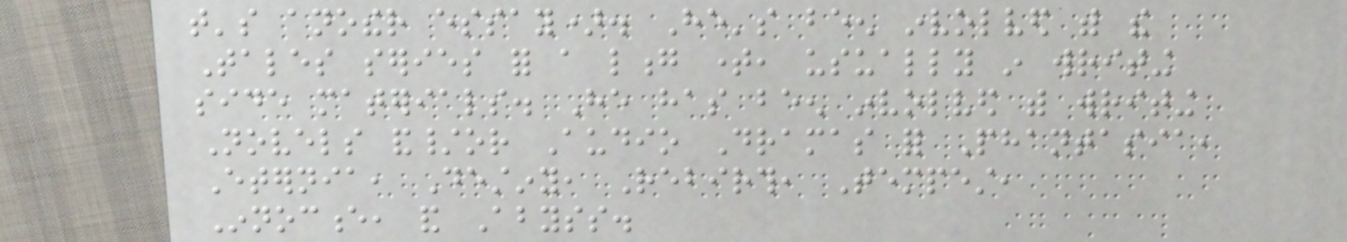that's another essay). He's been involved with the
Tales series for a long time, usually in writing
side materials. He has been involved with writing
Novels and/or Audio Dramas for Phantasia,
Eternia, Destiny, Rebirth, Tempest,
Innocence, and Abyss.
